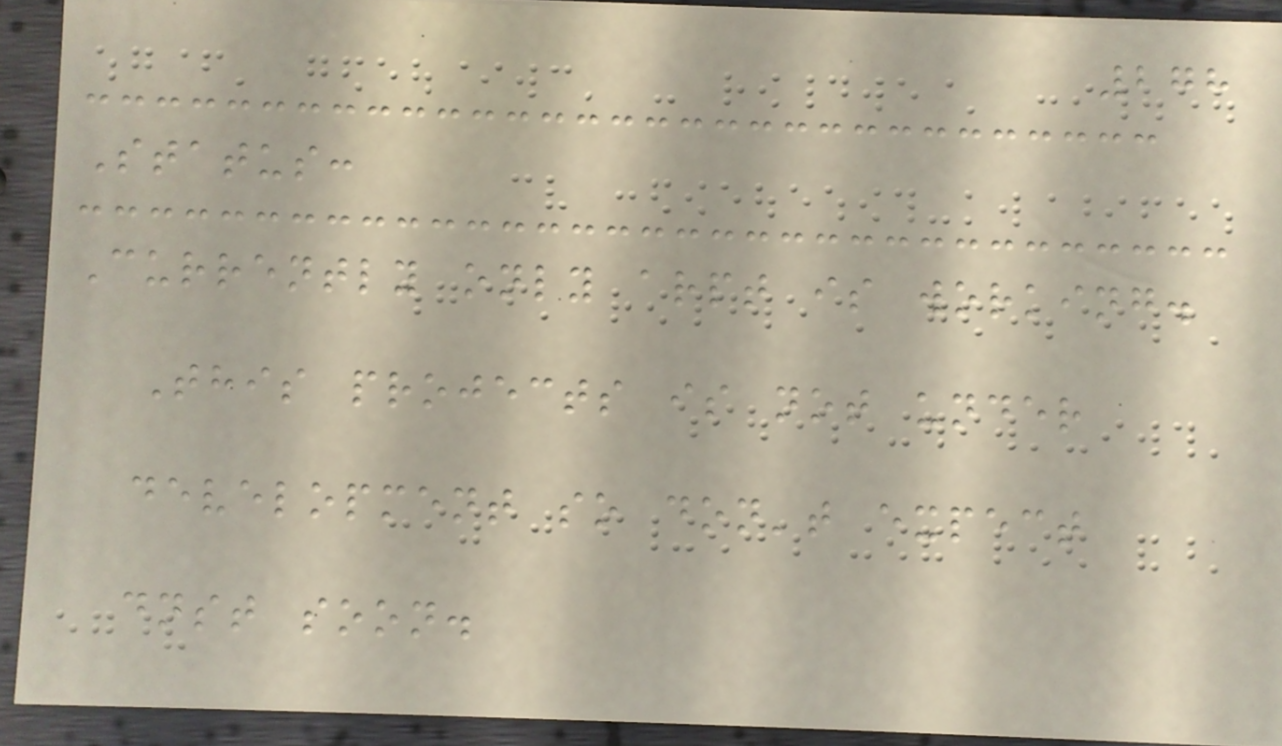278
Status:
Currently only arpt is working.
This projects is not under
development so don't expect
dnst soon.
